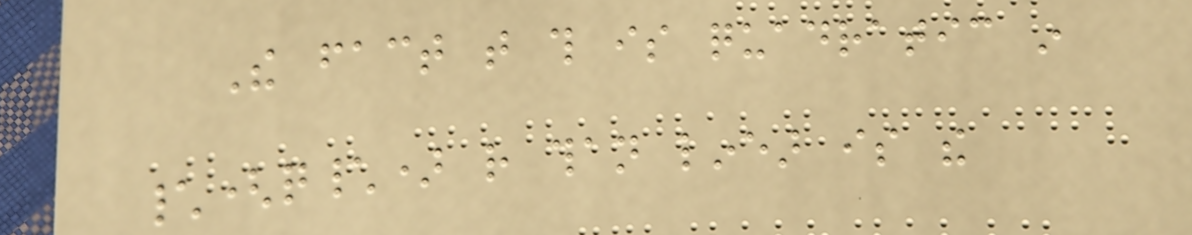The fact that this is quadratic in
\(q\) rather than linear is the
